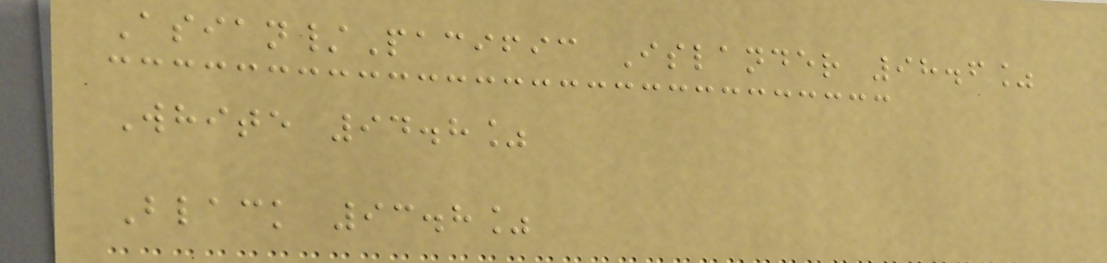Asian/Pacific Islander 98.6%
White 94.8%
Black 93.8%
